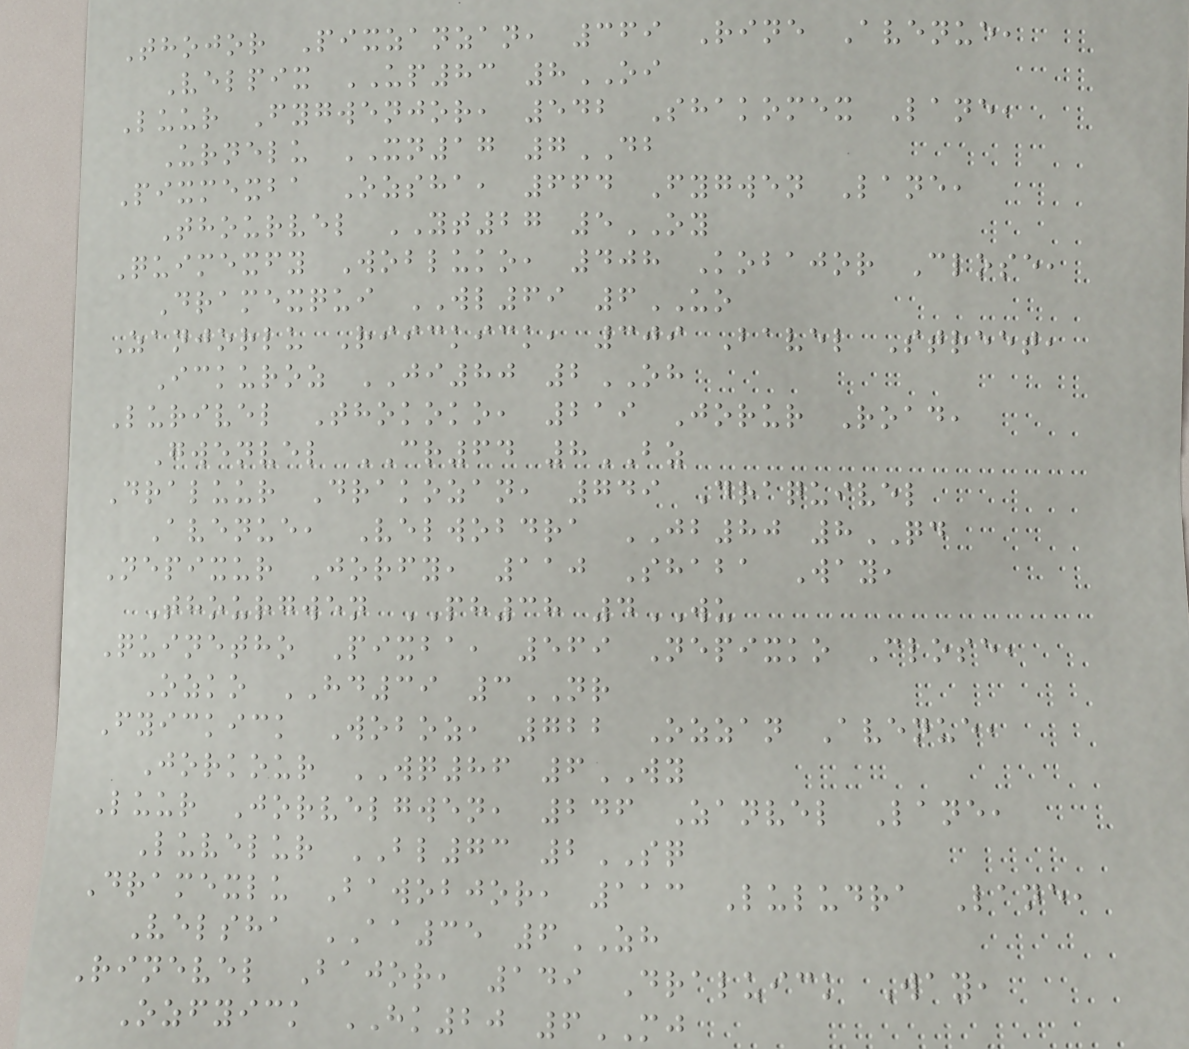Thojor Pixzanzan, 369 Rine Avenue,
Velpix UP83 8OI
Luur Fygwenjor, 542 Shakomex Lane,
Urnelu XN17 7DB
Pixmexba Ozsha, 664 Fygwen Lane,
Thourvel YT27 5OY
Quimexfy Wobluko, 408 Kobajor Close,
Dramexqui WL69 6UO
Zanjorlu Riickick, 309 Bavel Street,
Ickuroz JI80 2OH
Lurivel Thokoko, 219 Jorur Road,
Gwenvel CR64 8BZ
Draluur Drakozan, 749 Draquivel
Avenue, Velwobdra JB80 8QD
Nepixur Jorfy, 110 Shaba Way,
Thourgwen PH38 4WU
Quinetho Pixba, 569 Nepixko Close,
Ozko HD39 3NR
Fyickick Woboz, 722 Ozzan Avenue,
Jorkour WQ86 6WY
Luur Jorvelgwen, 246 Zanvel Lane,
Luvelur BL73 2SQ
Dramexlu Bawobjor, 113 Luludra Lane,
Velsha AA35 6ZH
Rinevel Bajor, 149 Draluick Way,
Ozfyick HK20 6MJ
